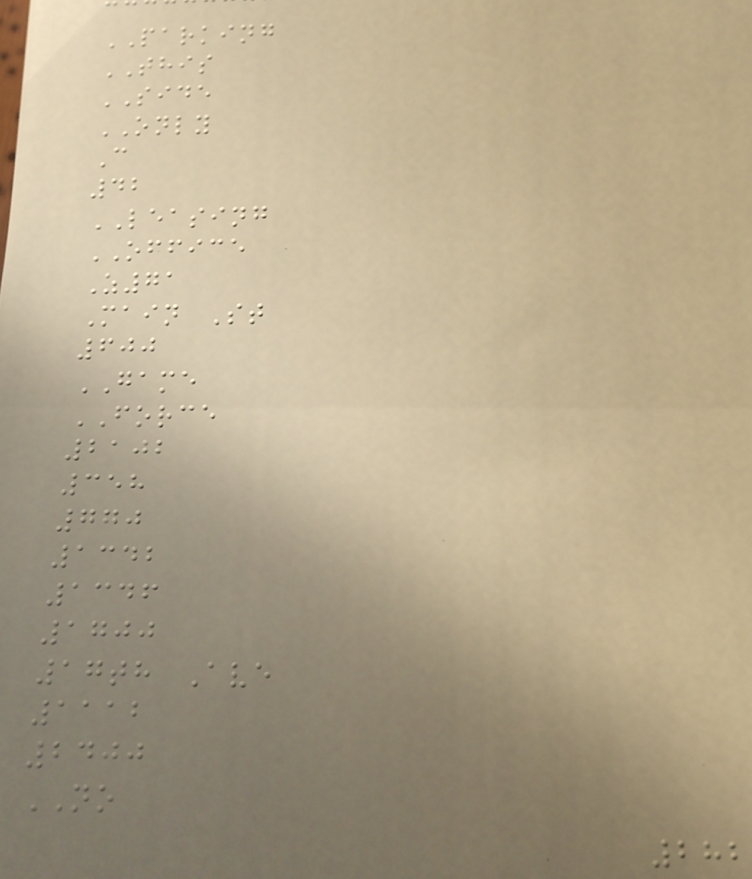PARKING
THIS
SIDE
ONLY
C
42
LEASING
OFFICE
Z71
Main St
600
GAME
FORCE
2102
358
770
1342
1346
1700
17th Ave
1112
2400
NO
282
